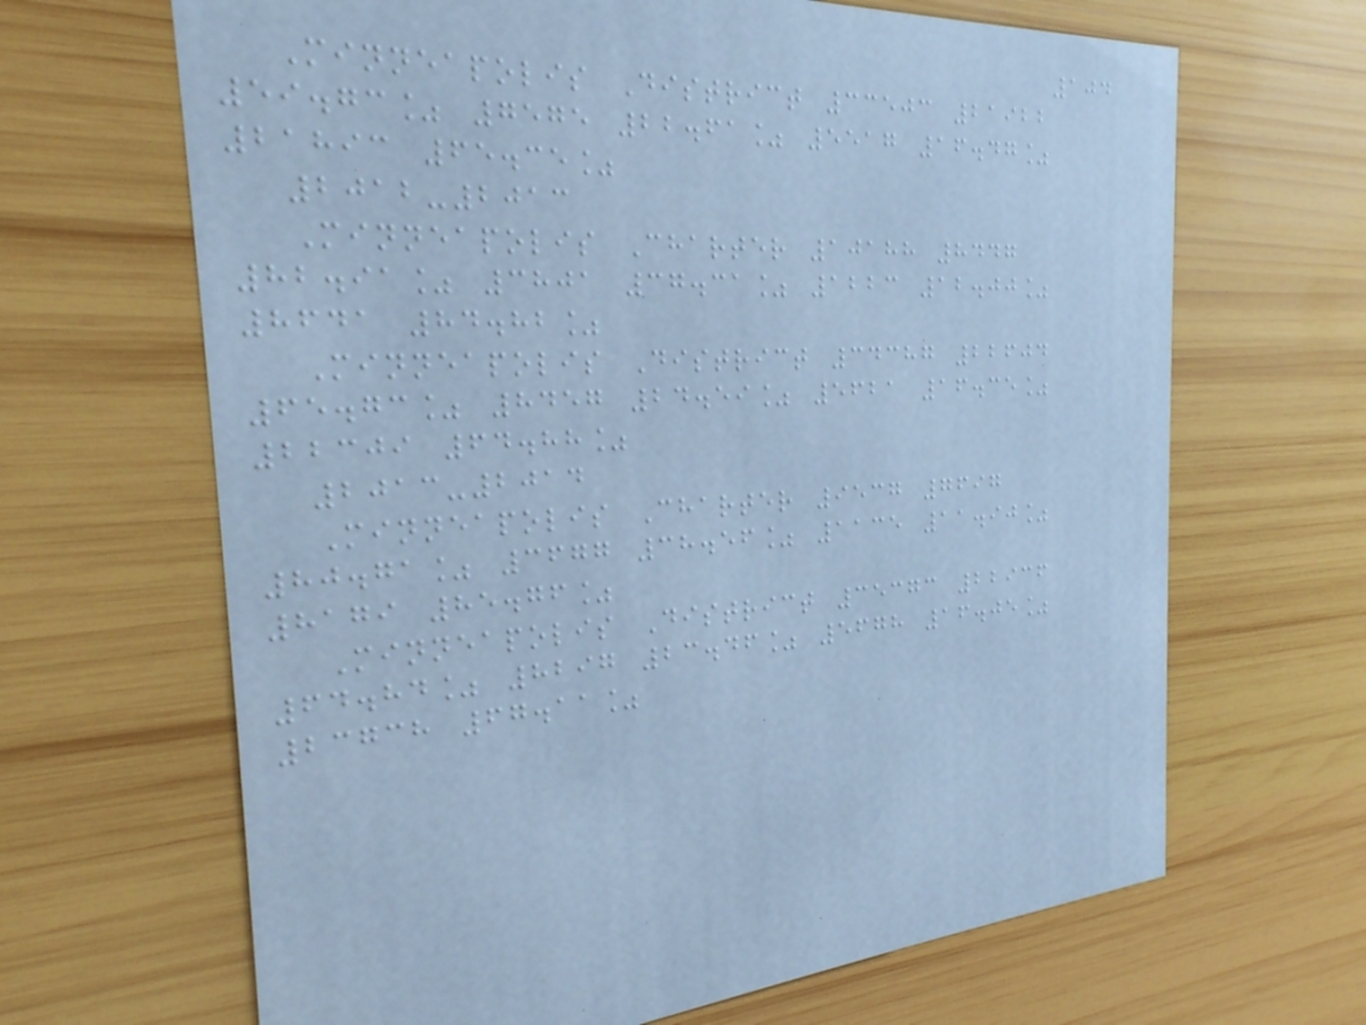104
Minneapolis District 33503 21922
59.73% 7575 22.61% 5517 16.47%
21893 65.35%
2012-2013
Minneapolis Charter 10188 8447
82.91% 3801 37.31% 1223 12.00%
8641 84.82%
Minneapolis District 34387 22604
65.73% 8457 24.59% 5621 16.35%
22309 64.88%
2013-2014
Minneapolis Charter 9537 7697
80.71% 3677 38.56% 1135 11.90%
8179 85.76%
Minneapolis District 35373 22936
64.84% 8297 23.46% 5678 16.05%
23738 67.11%
